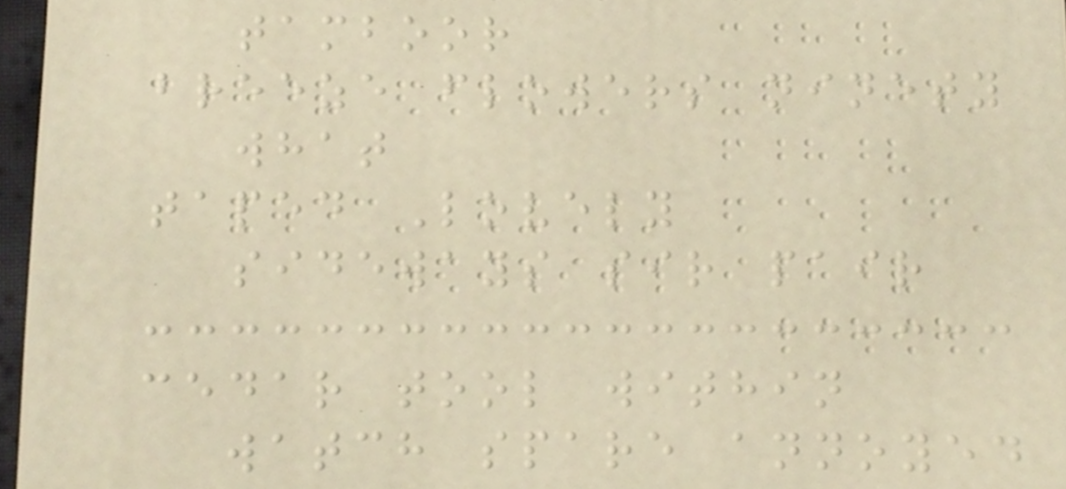tamboor
breeze flowers ninety
what
taped Lovely
sideways sir pair
cedar tool within
watch spare annoyed
